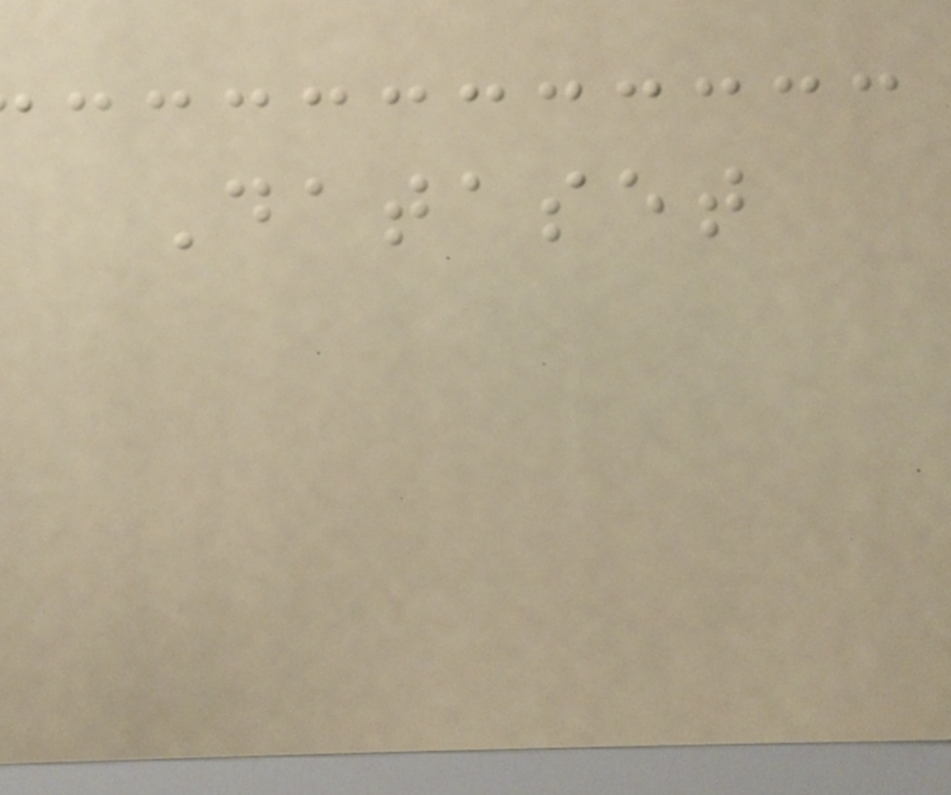Dataset
